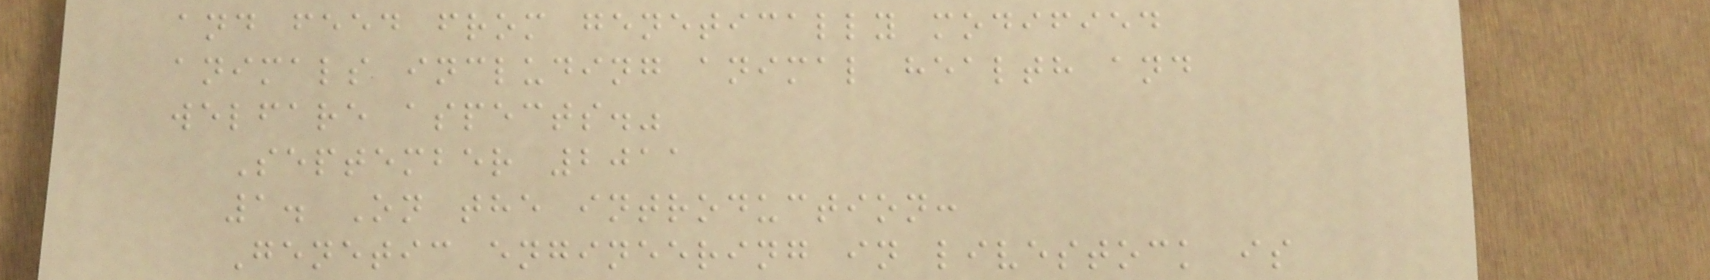and feed from genetically modified
animals including animal health and
welfare aspects."
September 2011
1. On the introduction:
Genetic engineering in livestock is
